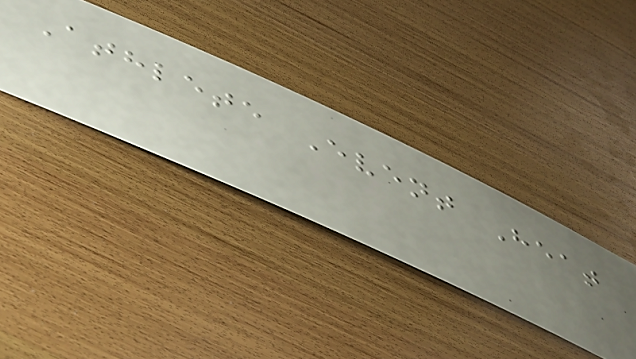Athlete Event Heat
